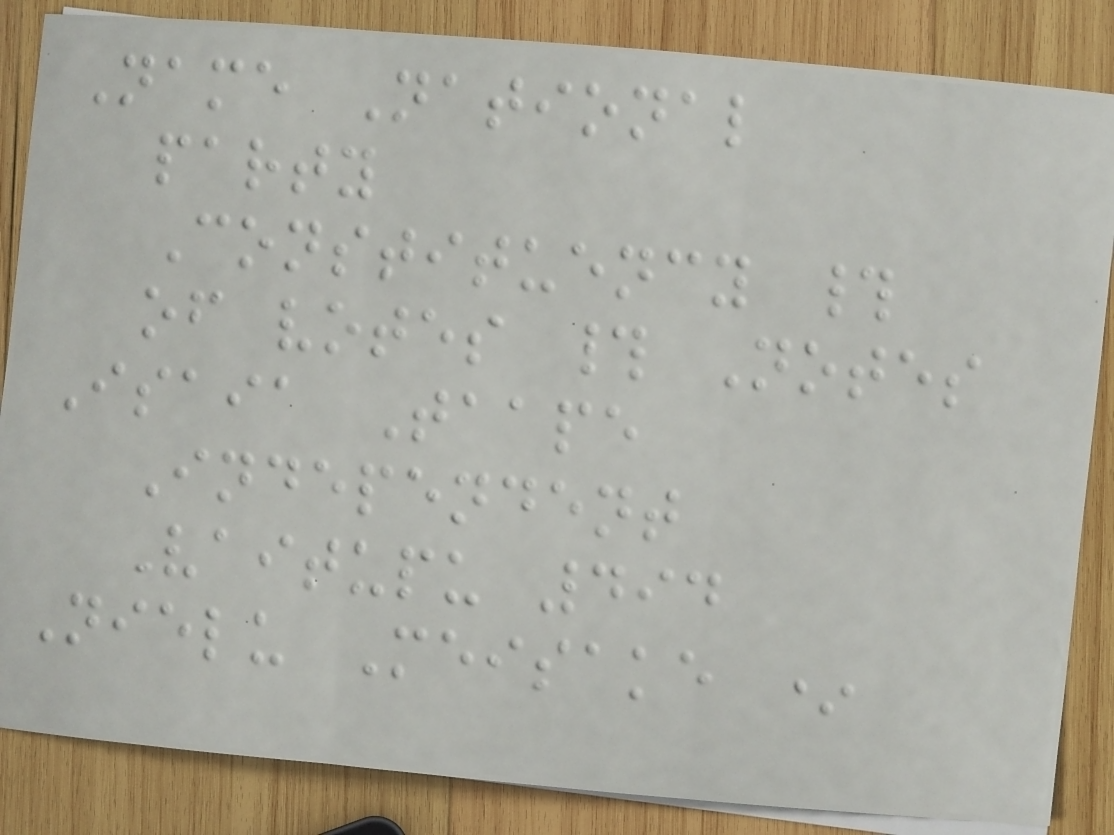Name National
party
Constituency #
of votes # Notes
Isaia Taape
Independent
Vaitupu 494
Nielu Meisake *
